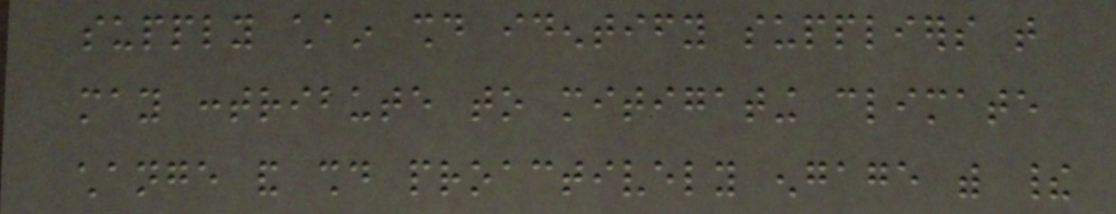supply chain should identify suppliers that
may contribute to mitigating climate
change and should proactively engage with their
